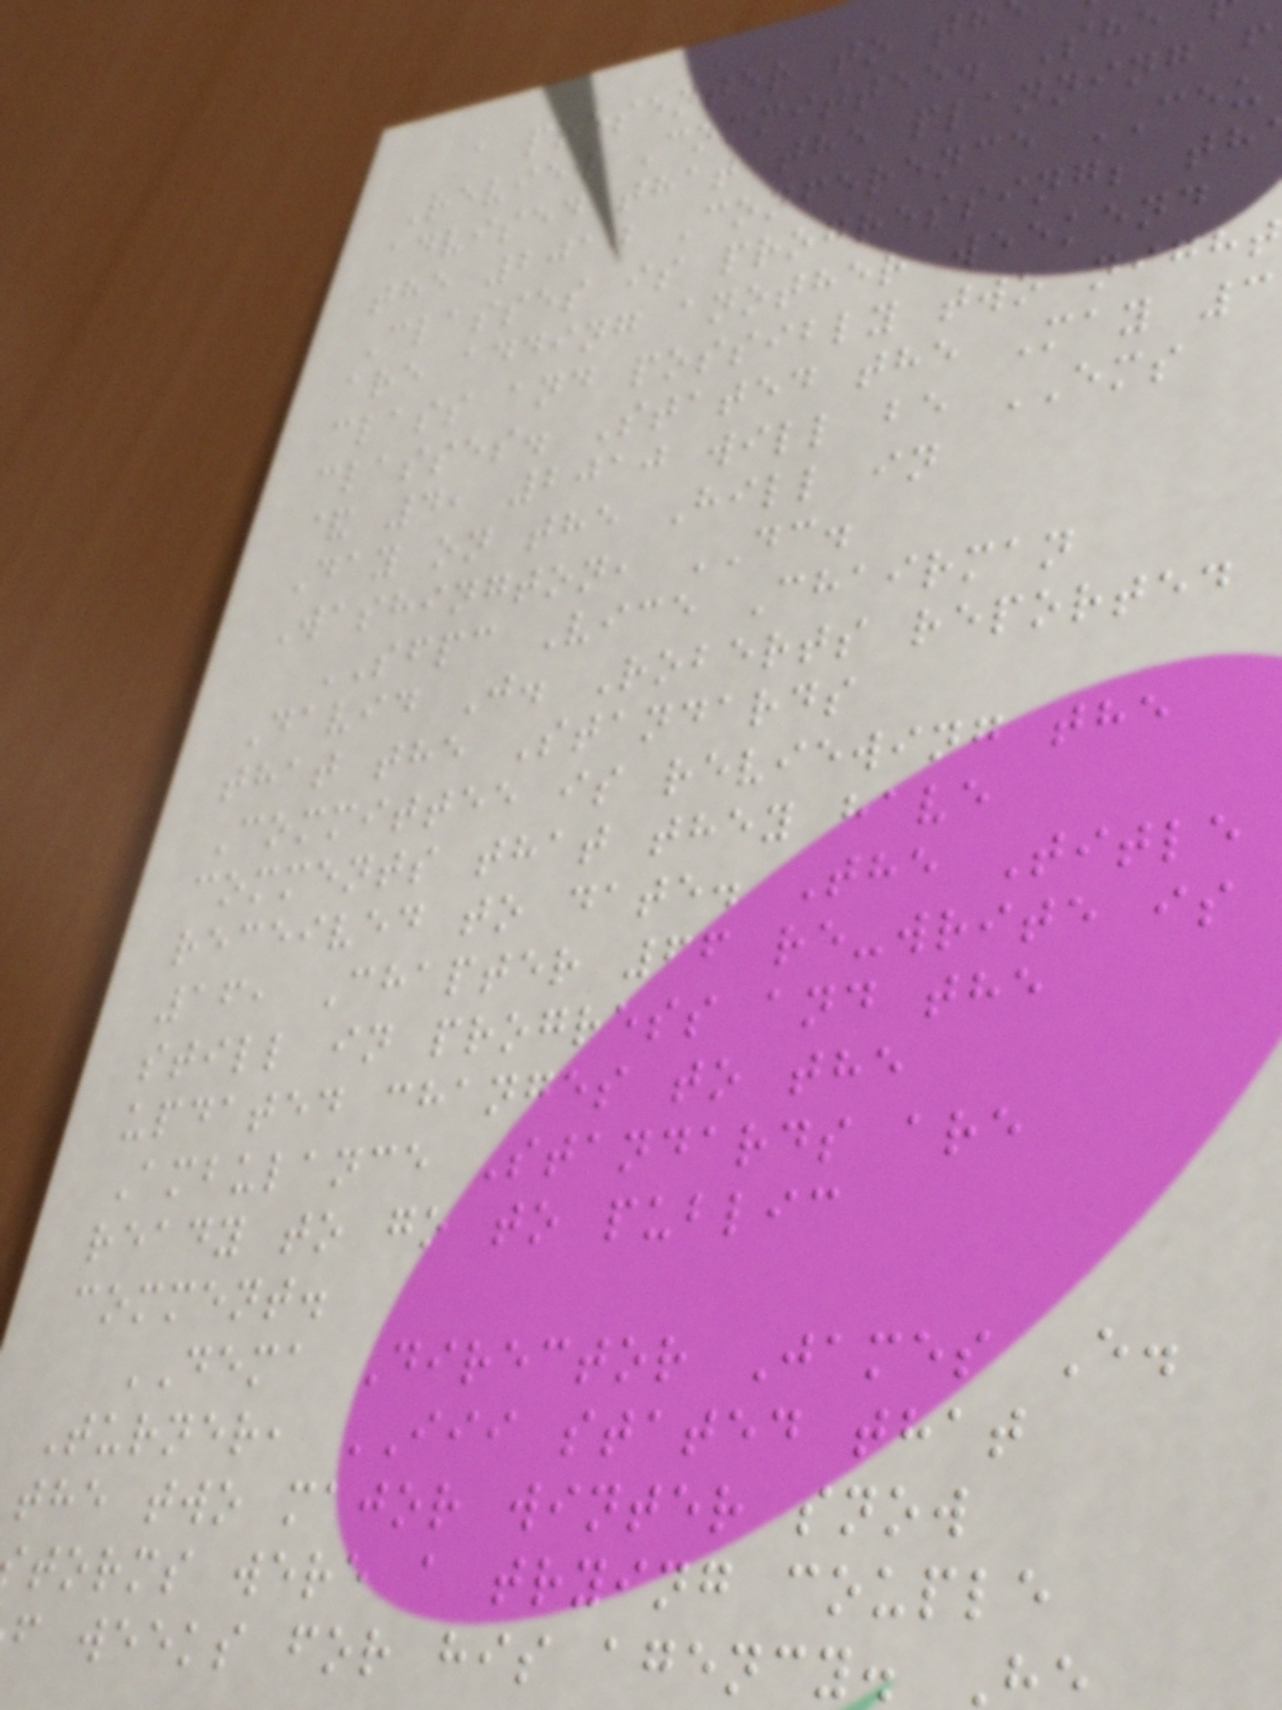a presenter to th
Review Committee. She
advised that the planning f
the 2010 Conference CEU
Classes is progressing; th
are adding another weekend
class and possibly two night
classes. Stated the May 3
& 4, 2010 will be EMS
Day on the Hill in
Washington, DC.
SFPC Vice Chairman
David J. Roberts reported
that the Standards
Committee is reviewing the
comments that they have
received to date. The Title
16, Chapter 66 re-write is
still in progress and the
updated changes to the
Ambulance Standards are
ready to go to public
comment.
DEMA Director James E.
Turner, III stated that
the two major winter snow
torms were a trying couple
f weeks for his agency. H
